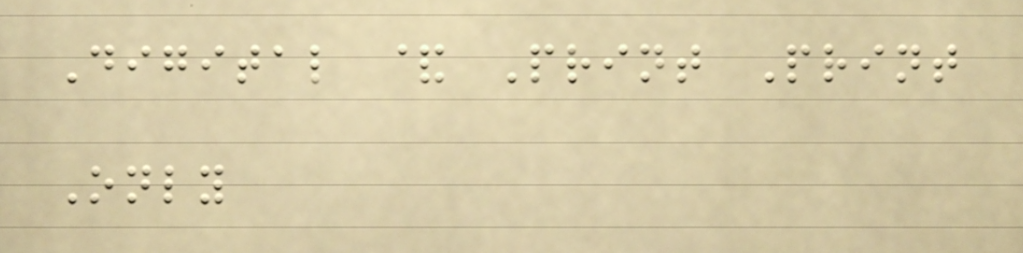Digital & Print Print
Only
